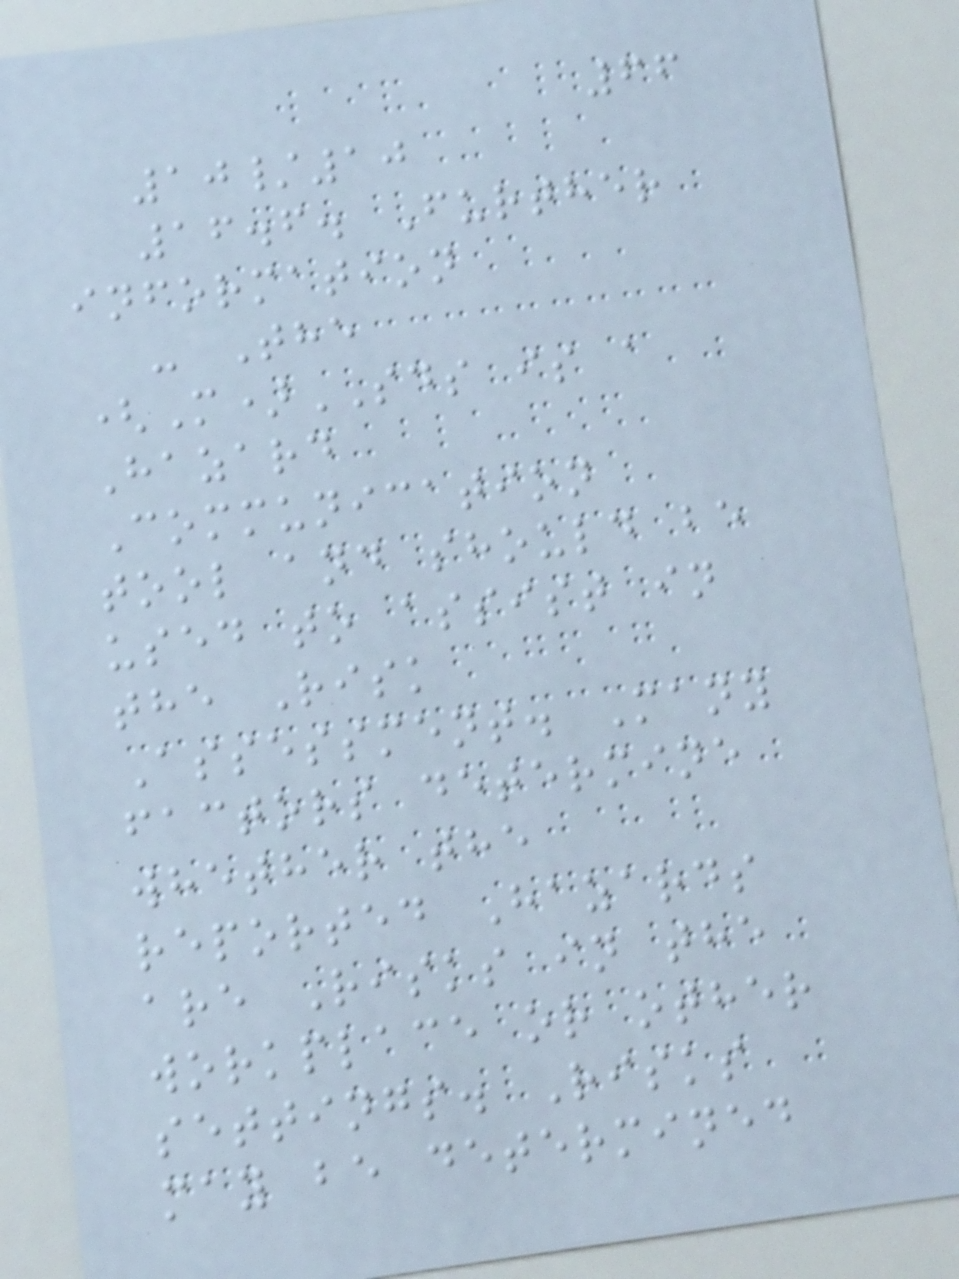66
10/10
16.6. Further
information
- The
(M)SDS is a
Hazard
Communication
tool and should be
used to assist in
the Risk
Assessment. Many
factors determine
whether the
reported Hazards
are Risks in the
workplace or other
settings. Risks
may be determined
